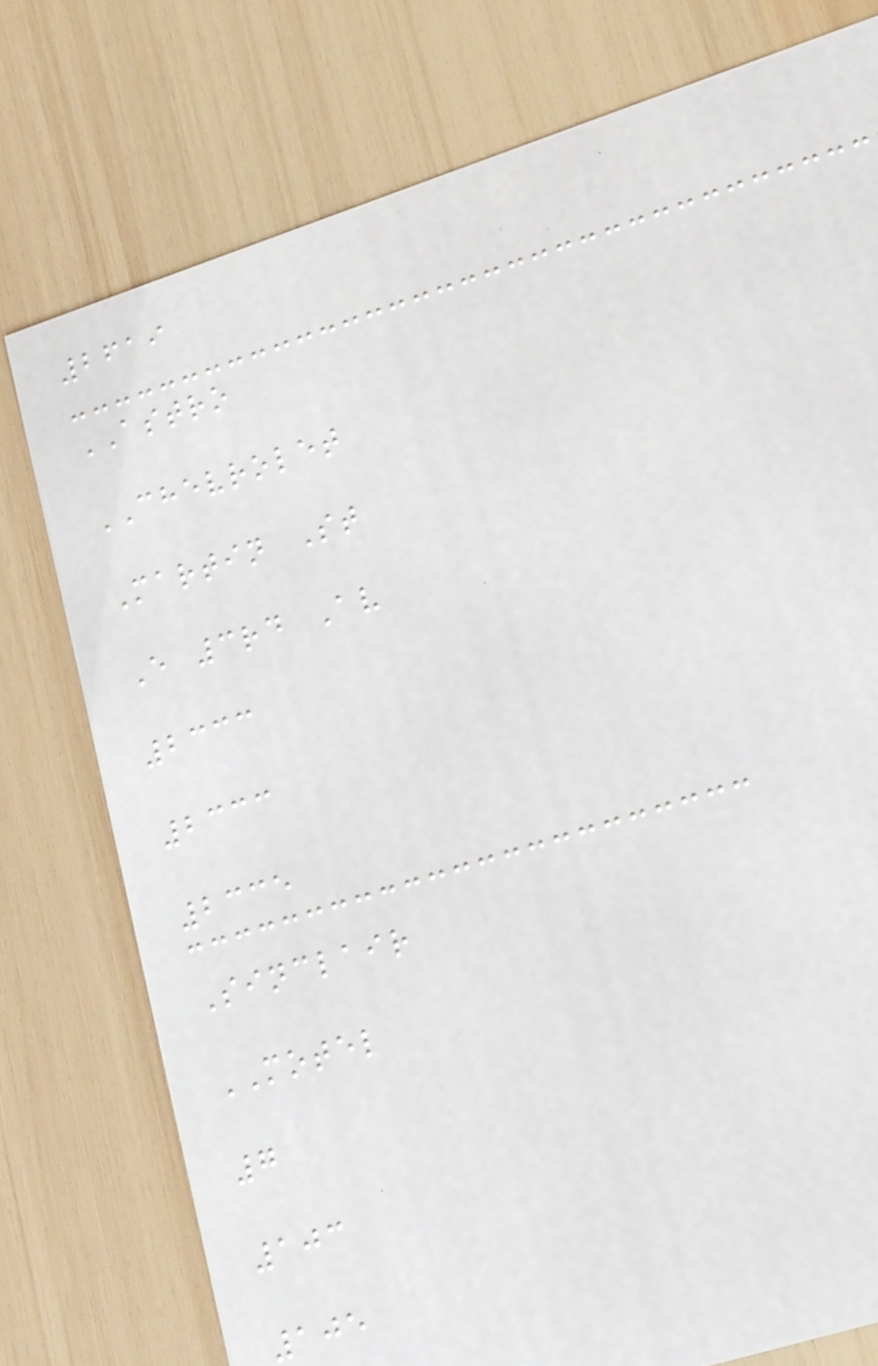2619
ASTRO
CHEVROLET
Martin St
E 3rd Av
2333
2333
2335
Sinclair
MOTEL
7
103
105
